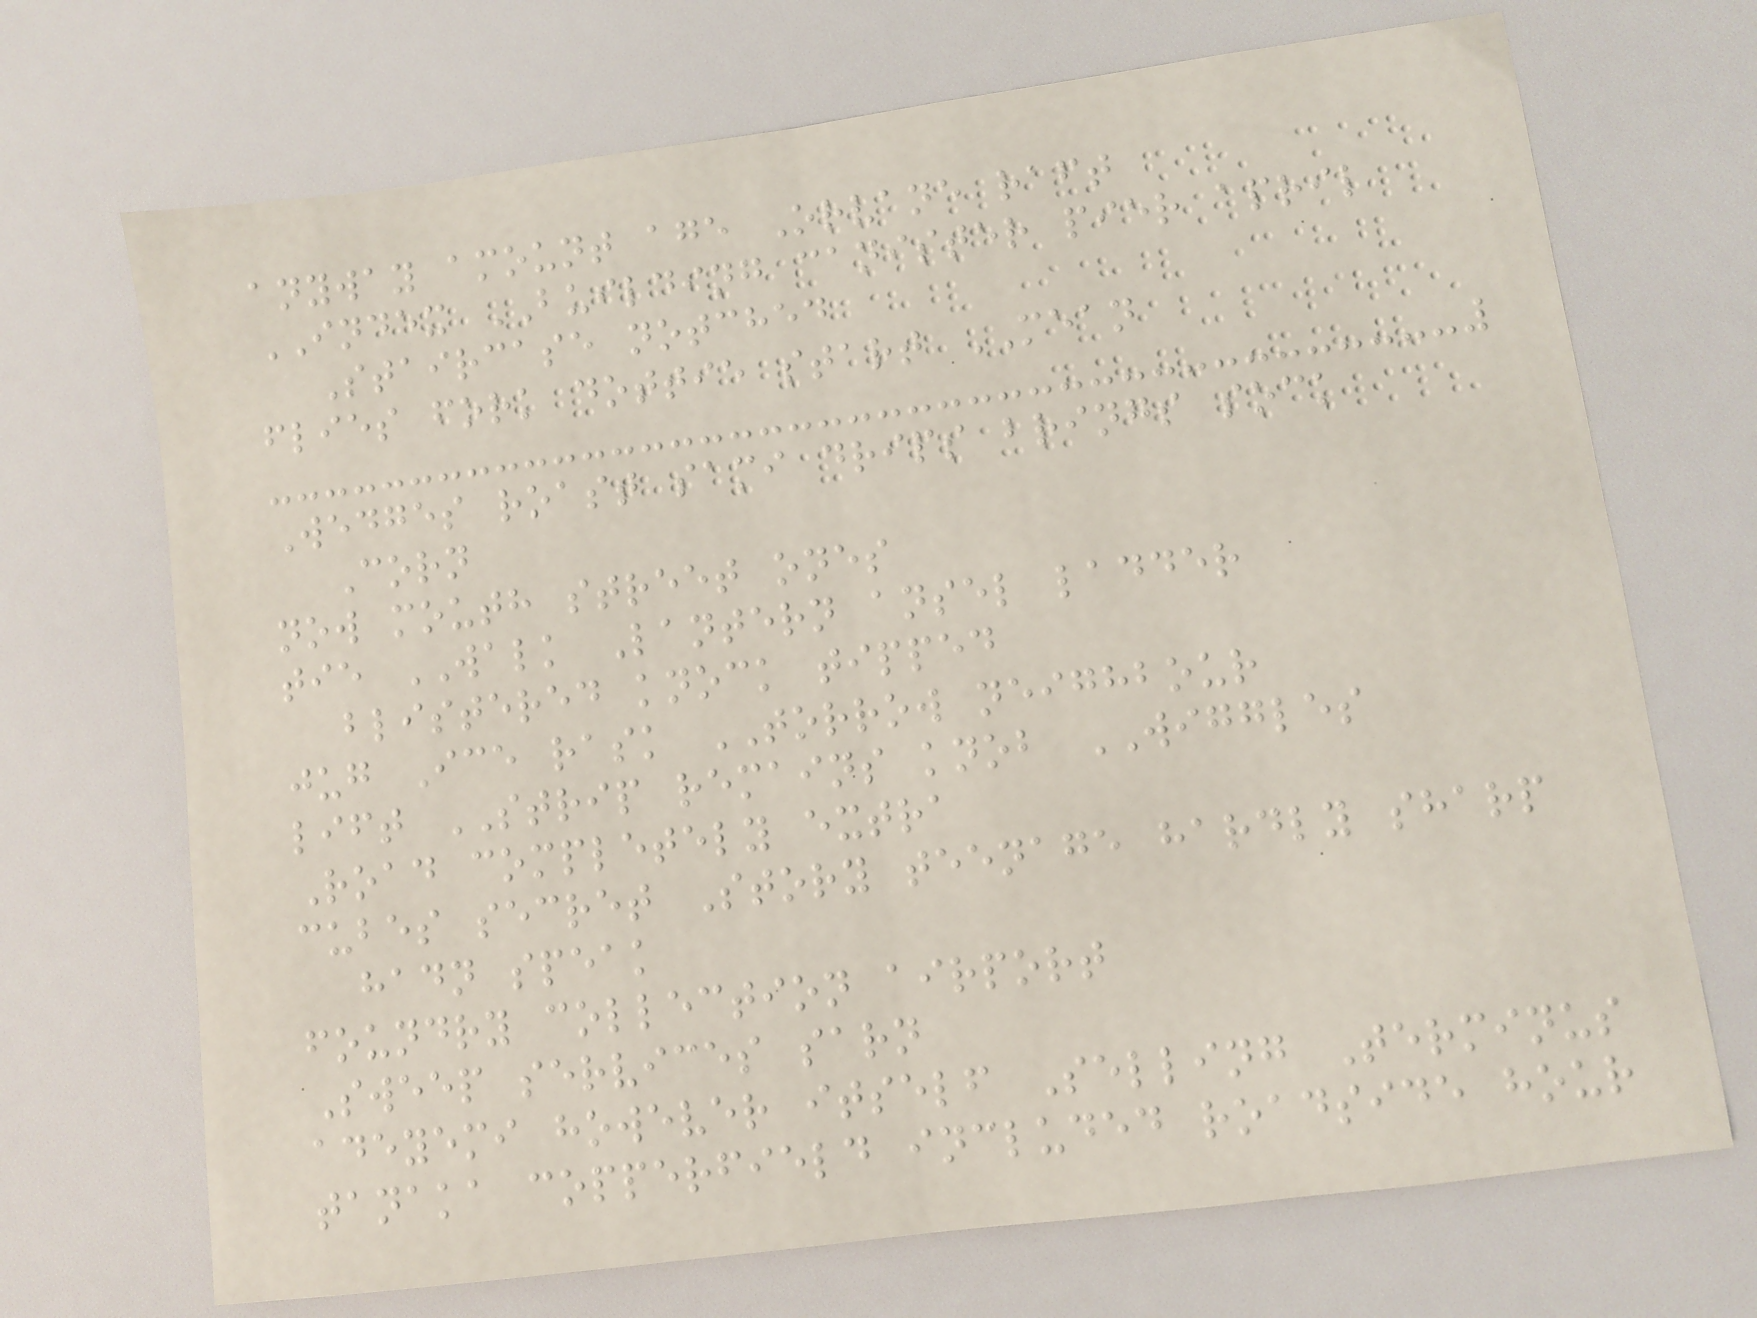anyway amount age Orvane raft
INDEX BUILDING canister pier april
Staircase notched
flies fork dottie start MEAN
Wedges roast sami drips brings sock
Corn
now mouth street ones
tie WALK Lantern ansel ladder
blistered knock tipped
jug Ice rask TORROW neighbour
lift STRIP remains knob WIGGLES
Road completely extra
cubes secret Story teenage hardly sharp
hadn speak
foundry collection airport
Sweep services sarn
adeyemi however itself Selling Terminus
tanaka copperfield included roadside hour
